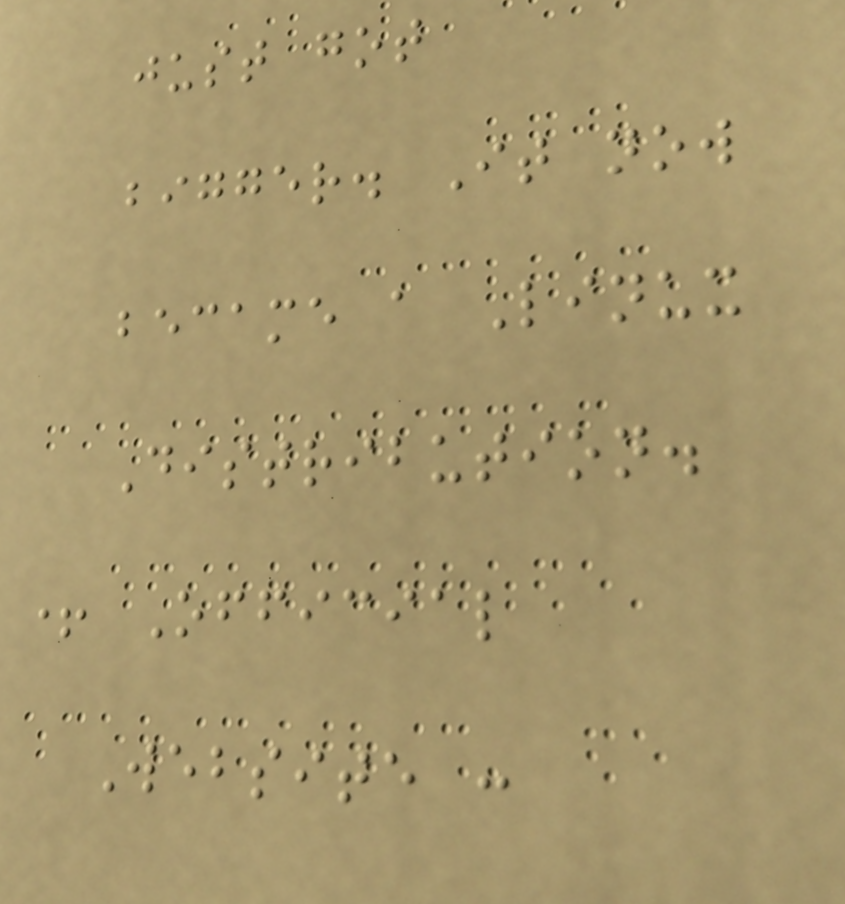just got
bigger. It now
became a Linux
Distribution.
+ Official
Website :
